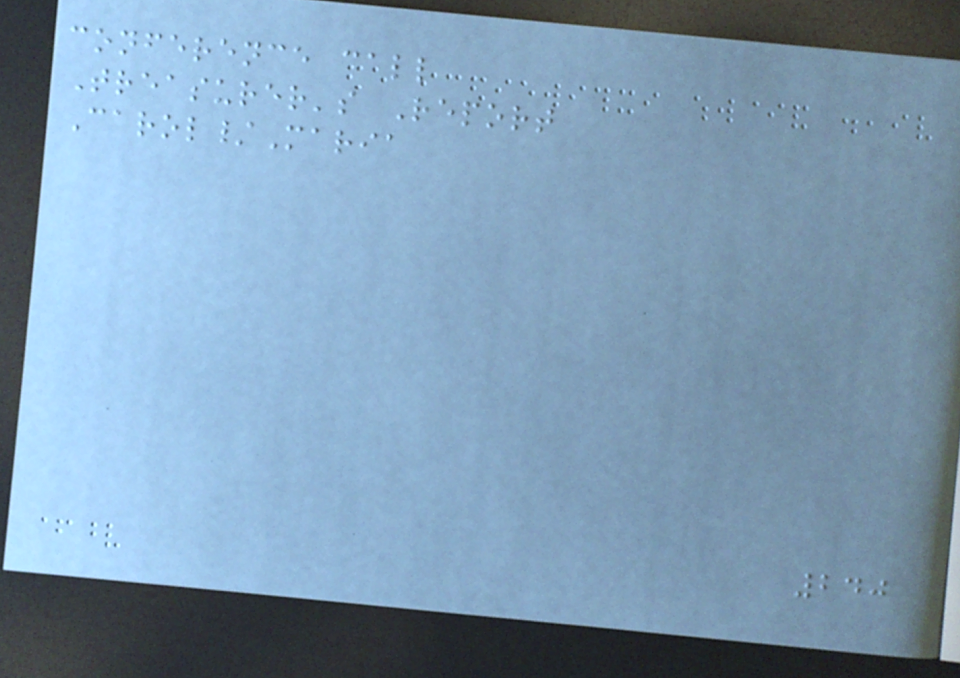conference call
Treasurer's Report
Carol/Maria
240
